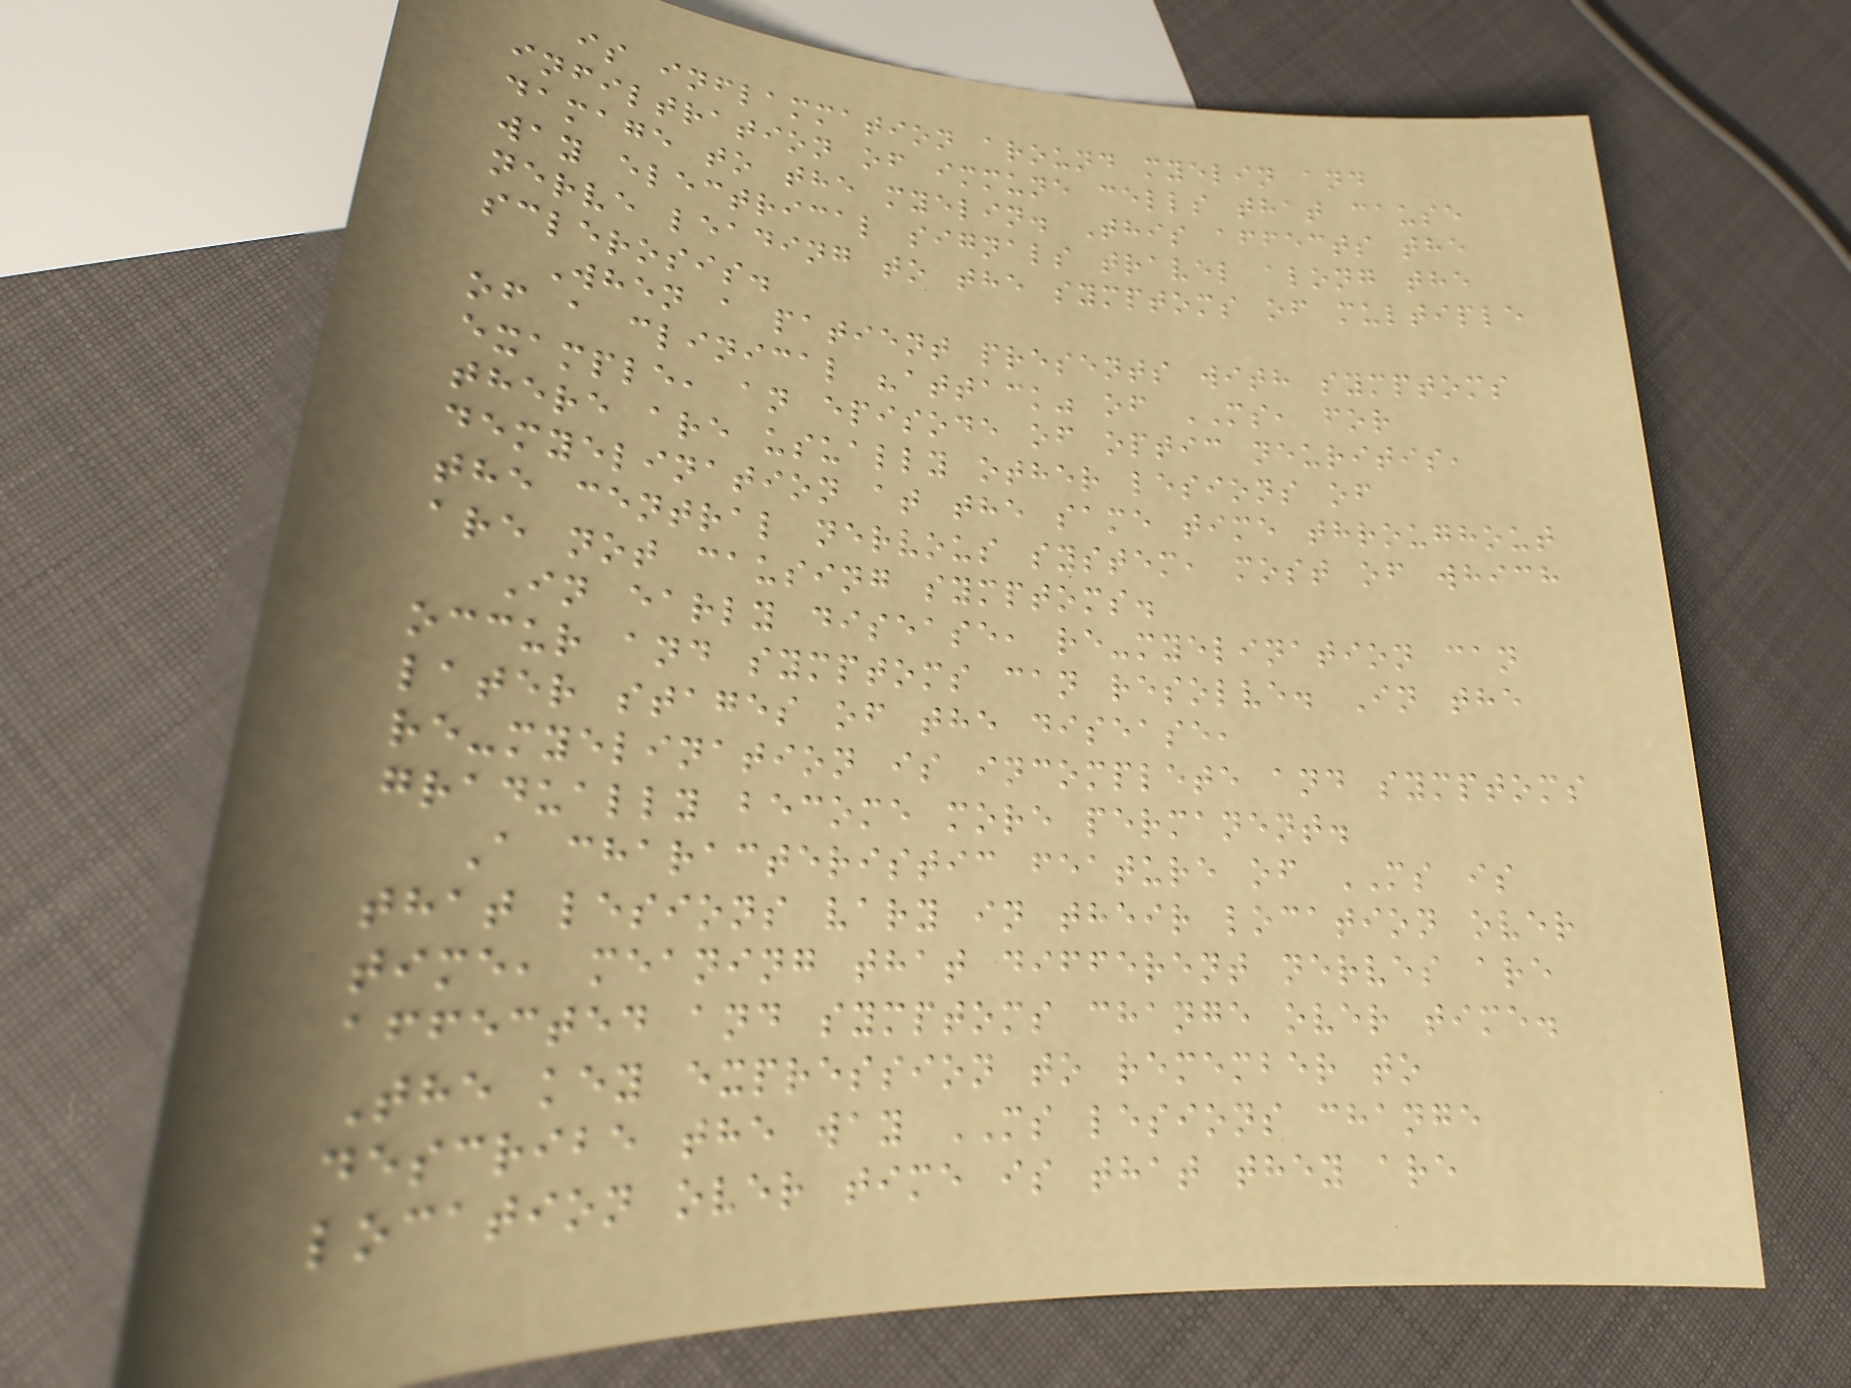is inflammation around myelin and
infiltration of immune cells that cause
damage to the myelin. This affects the
way electrical signals travel along the
nerve leading to the symptoms of multiple
sclerosis.
When a patient presents with symptoms
of a clinical "attack" of MS, for
example, an episode of optic neuritis,
there are usually other lesions of
demyelination at the same time throughout
the central nervous system, most of which
are not causing symptoms.
In early disease, re-myelination can
occur and symptoms can resolve. In the
later stages of the disease,
re-myelination is incomplete and symptoms
gradually become more permanent.
A characteristic feature of MS is
that lesions vary in their location over
time, meaning that different nerves are
affected and symptoms change over time.
The key expression to remember to
describe the way MS lesions change
location over time is that they are
